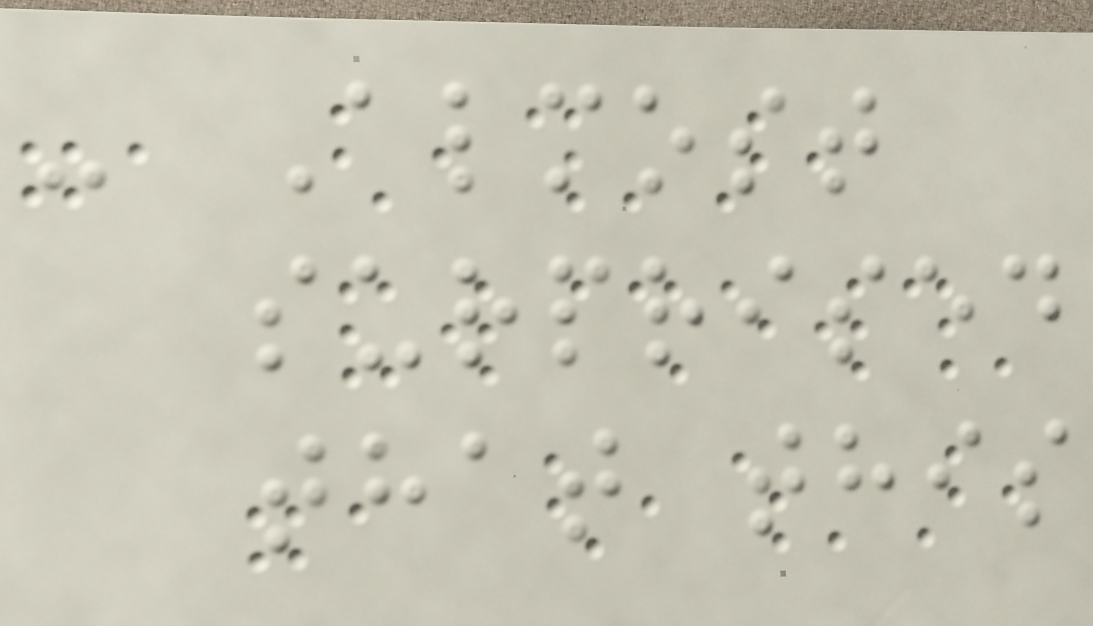- Almost
surprised
that this
